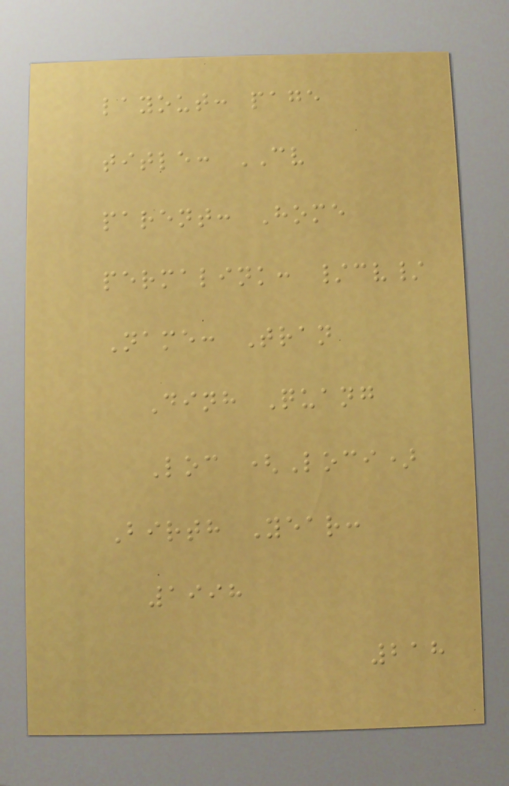layout: page
title: CV
parent: Home
permalink: /cv/
Name: Tran
Dinh Quang
Loc (Loci)
Birth Year:
1998
218
